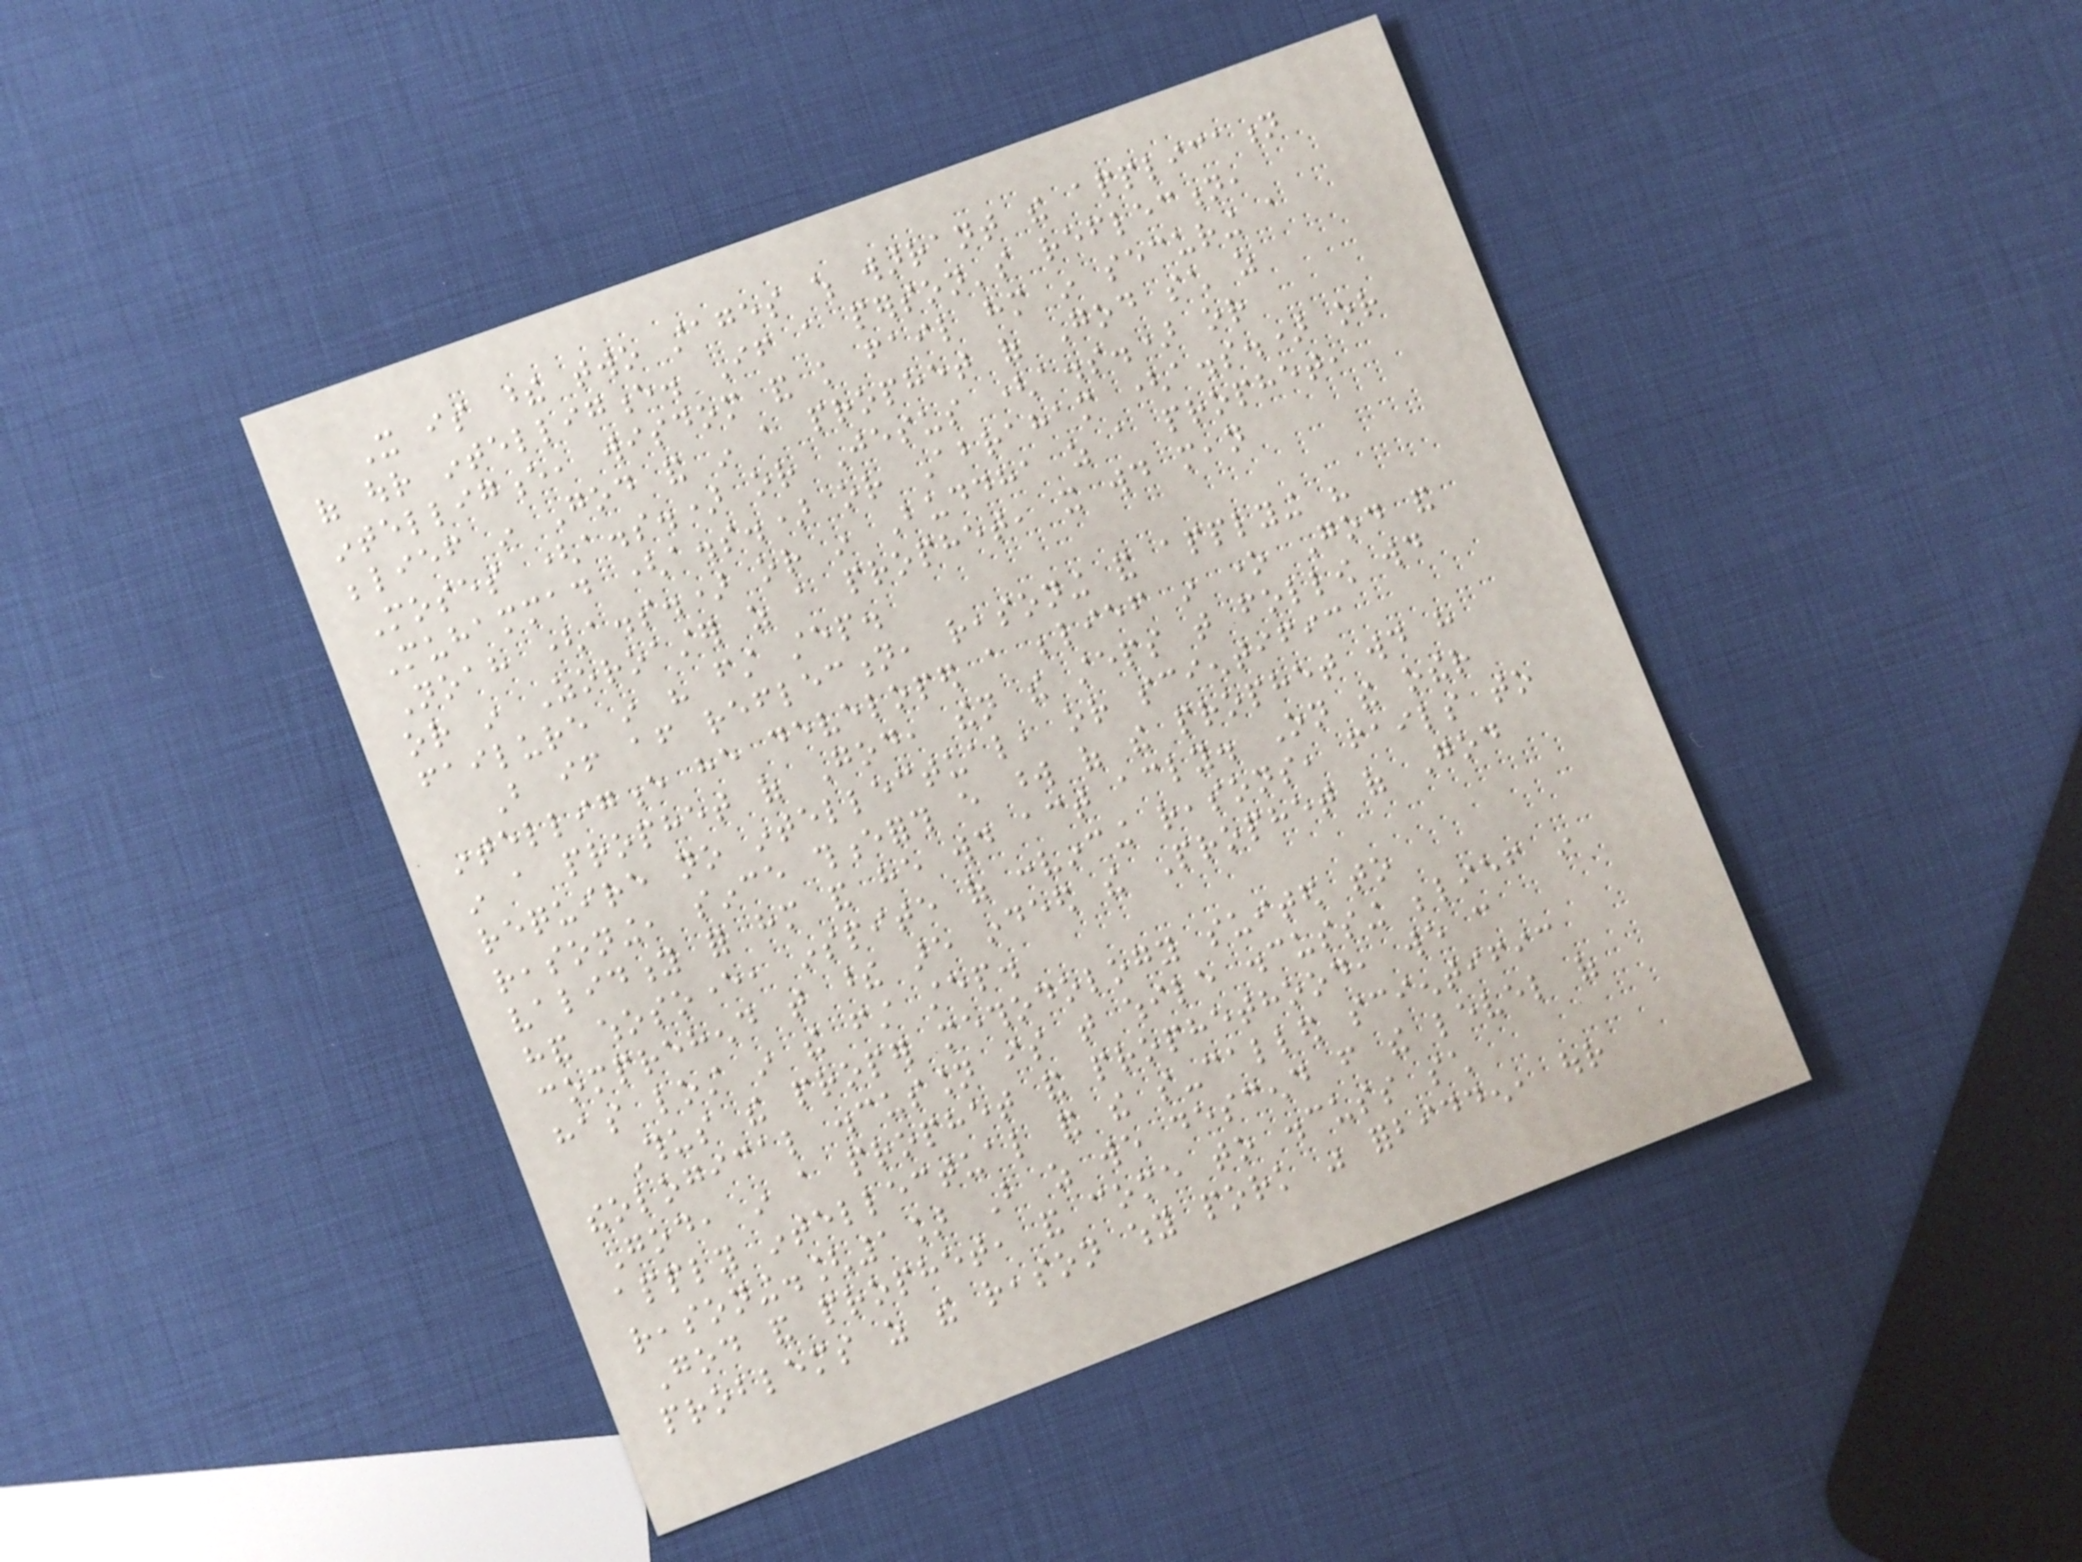It is these two stages which warrant the application
of our intelligence. If a person's reflection,
intelligence, wisdom and knowledge fail him in securing a
belief in God and in a prophet of God such as
Moses (a.s.) or Jesus (a.s.) or
Muhammad (a.s.) or Abraham (a.s.) or
Noah (a.s.) or in Buddha as a prophet,
or in Zoroaster as a prophet, it would mean
failure in his first step.
But if after reflection, reasoning and applying his
intelligence he developed a belief in one God and
in a prophet of God, then the steps that follow would
require no intellectual, or scientific
reasoning, since thenceforth every word of the prophet would have
validity for him and he would act accordingly. On the other
hand whosoever, inspite of convincing reasons, fails to
comprehend that these are indeed the Prophet of God
has lost in the first step.
Thus the proper methodology suited to
theological discussion is that while discussing belief in
God, in a prophet and prophethood, we can
apply intellectual and the so-called scientific
reasoning.[1] But as we descend from the level of
God and prophet, and come to discuss such
problems as the reason why pork was forbidden, our
